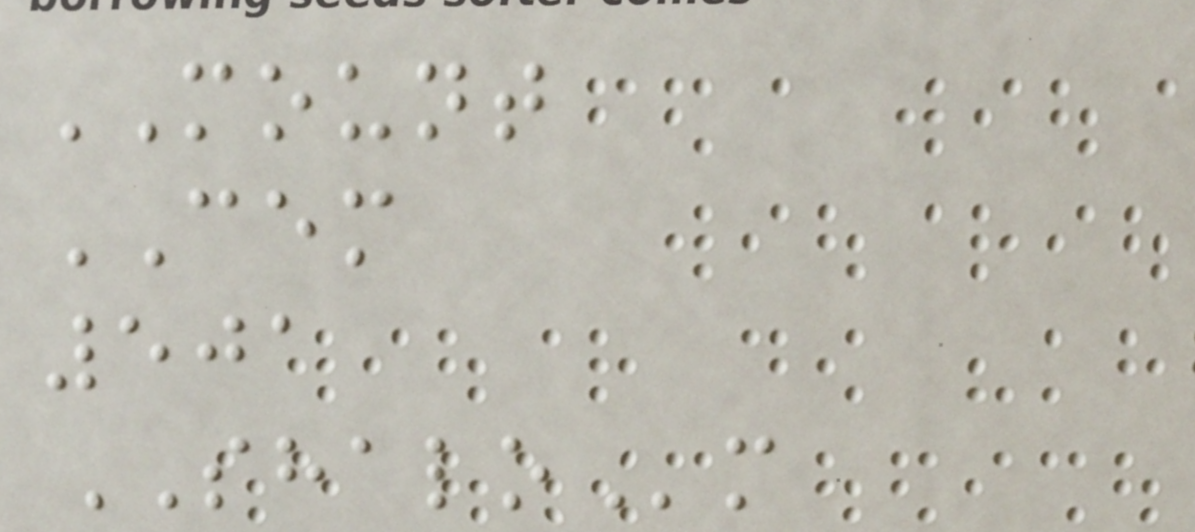MOUNT
CEM
501
SHALOm
